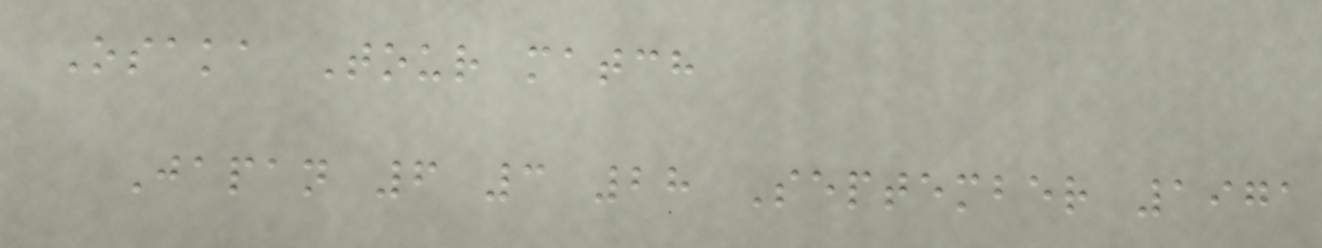Osaka Tour match
Japan 6 3 28 September 1971
